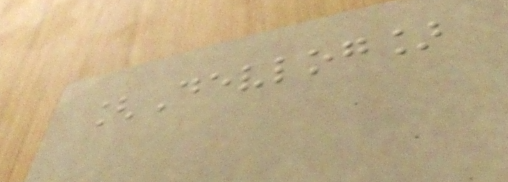[Devlog]
